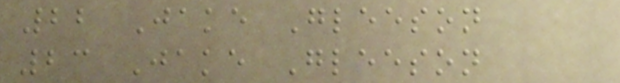22 Jake Gleeson
23 Jake Gleeson
